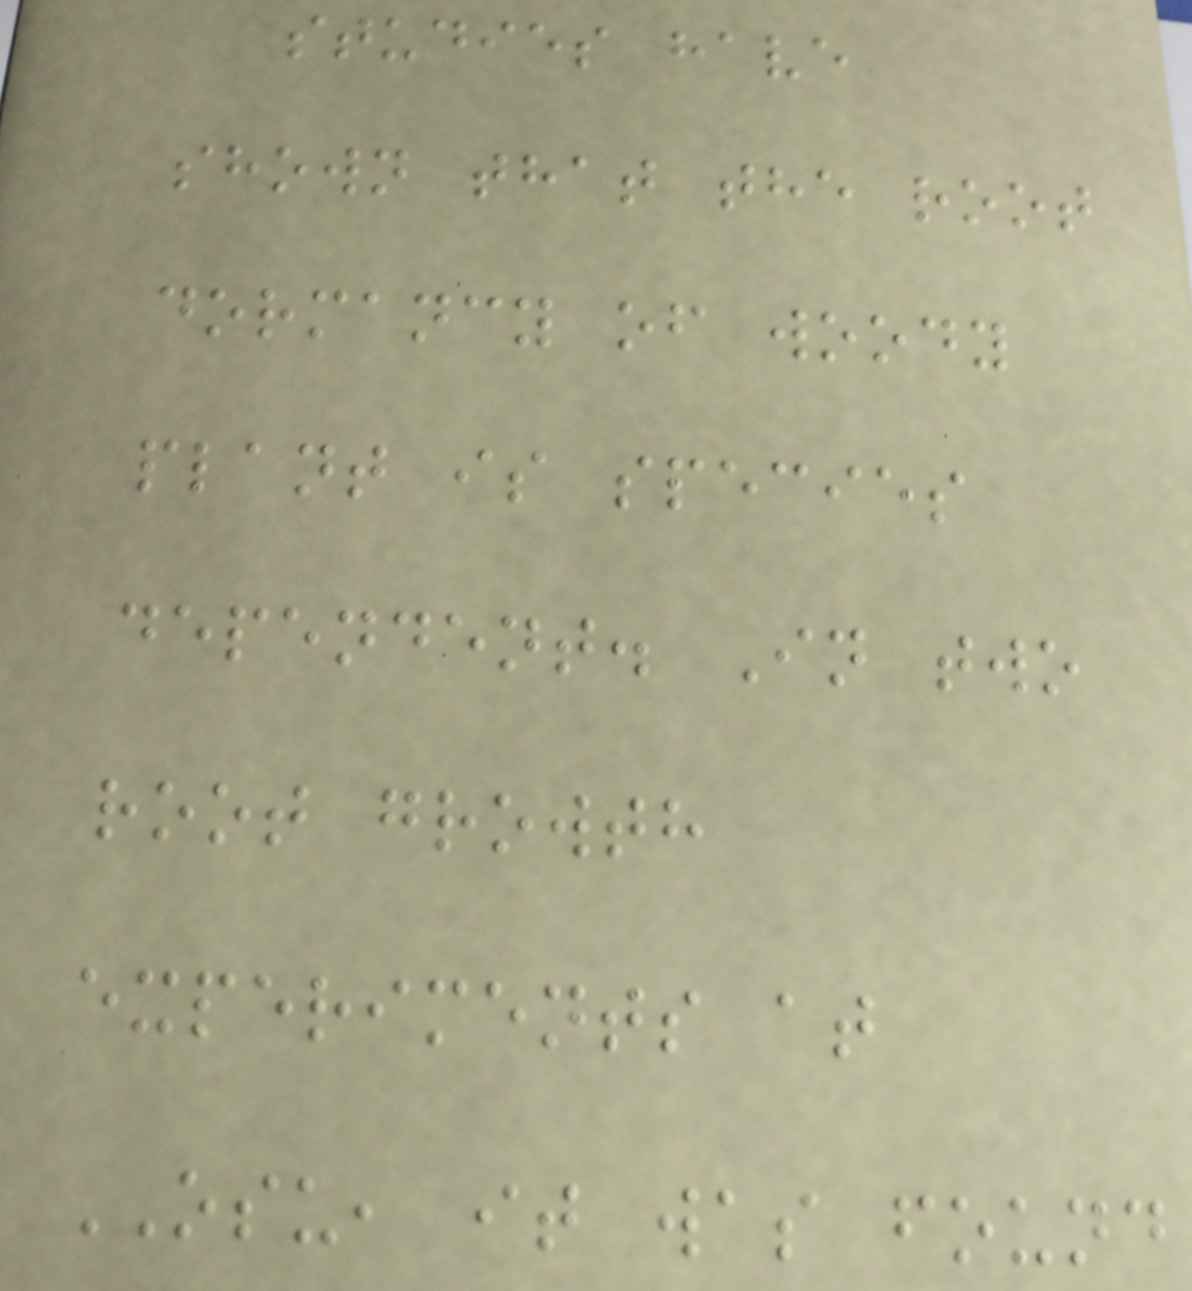studies have
shown that the root
dormancy of woody
plant is species
dependent. In two
root growth
experiments at
OSU, it was found
